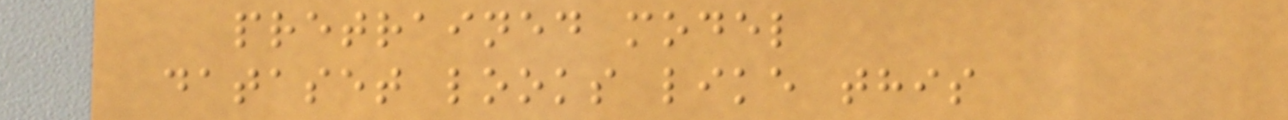pretrained model
dataset looks like this
